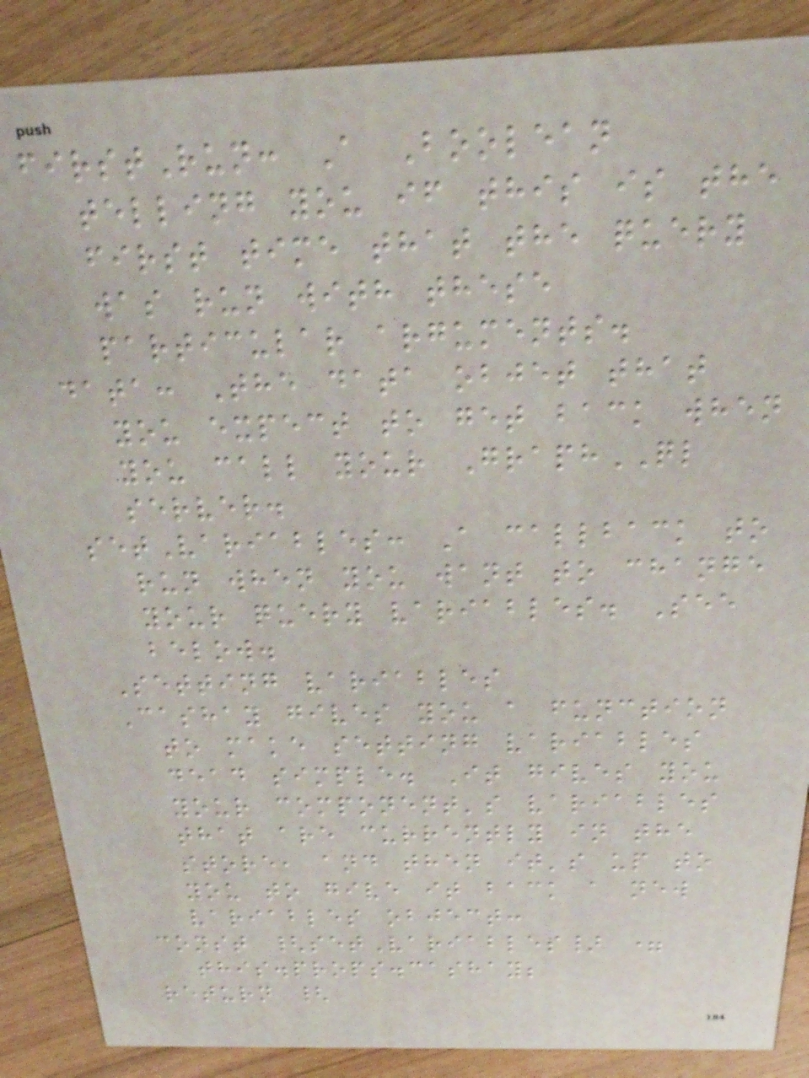firstRun: A Boolean
telling you if this is the
first time that the query
was run with these
particular arguments.
data: The data objet that
you expect to get back when
you call your GraphQL
server.
setVariables: A callback to
run when you want to change
your query variables. See
below.
Setting variables
Cashay gives you a function
to make setting variables
dead simple. It gives you
your component's variables
that are currently in the
store, and then it's up to
you to give it back a new
variables object:
const {setVariables} =
this.props.cashay;
return {
